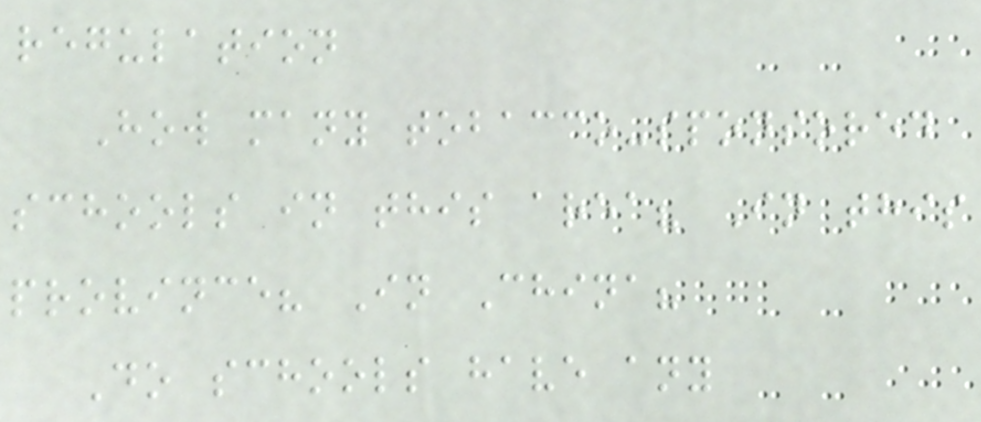regulation
How many tobacco-sponsored
schools in this area? In this
province? In China?
Do schools have any
